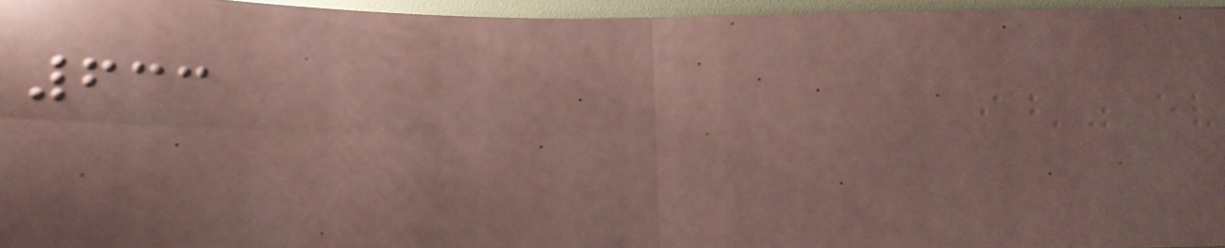633
